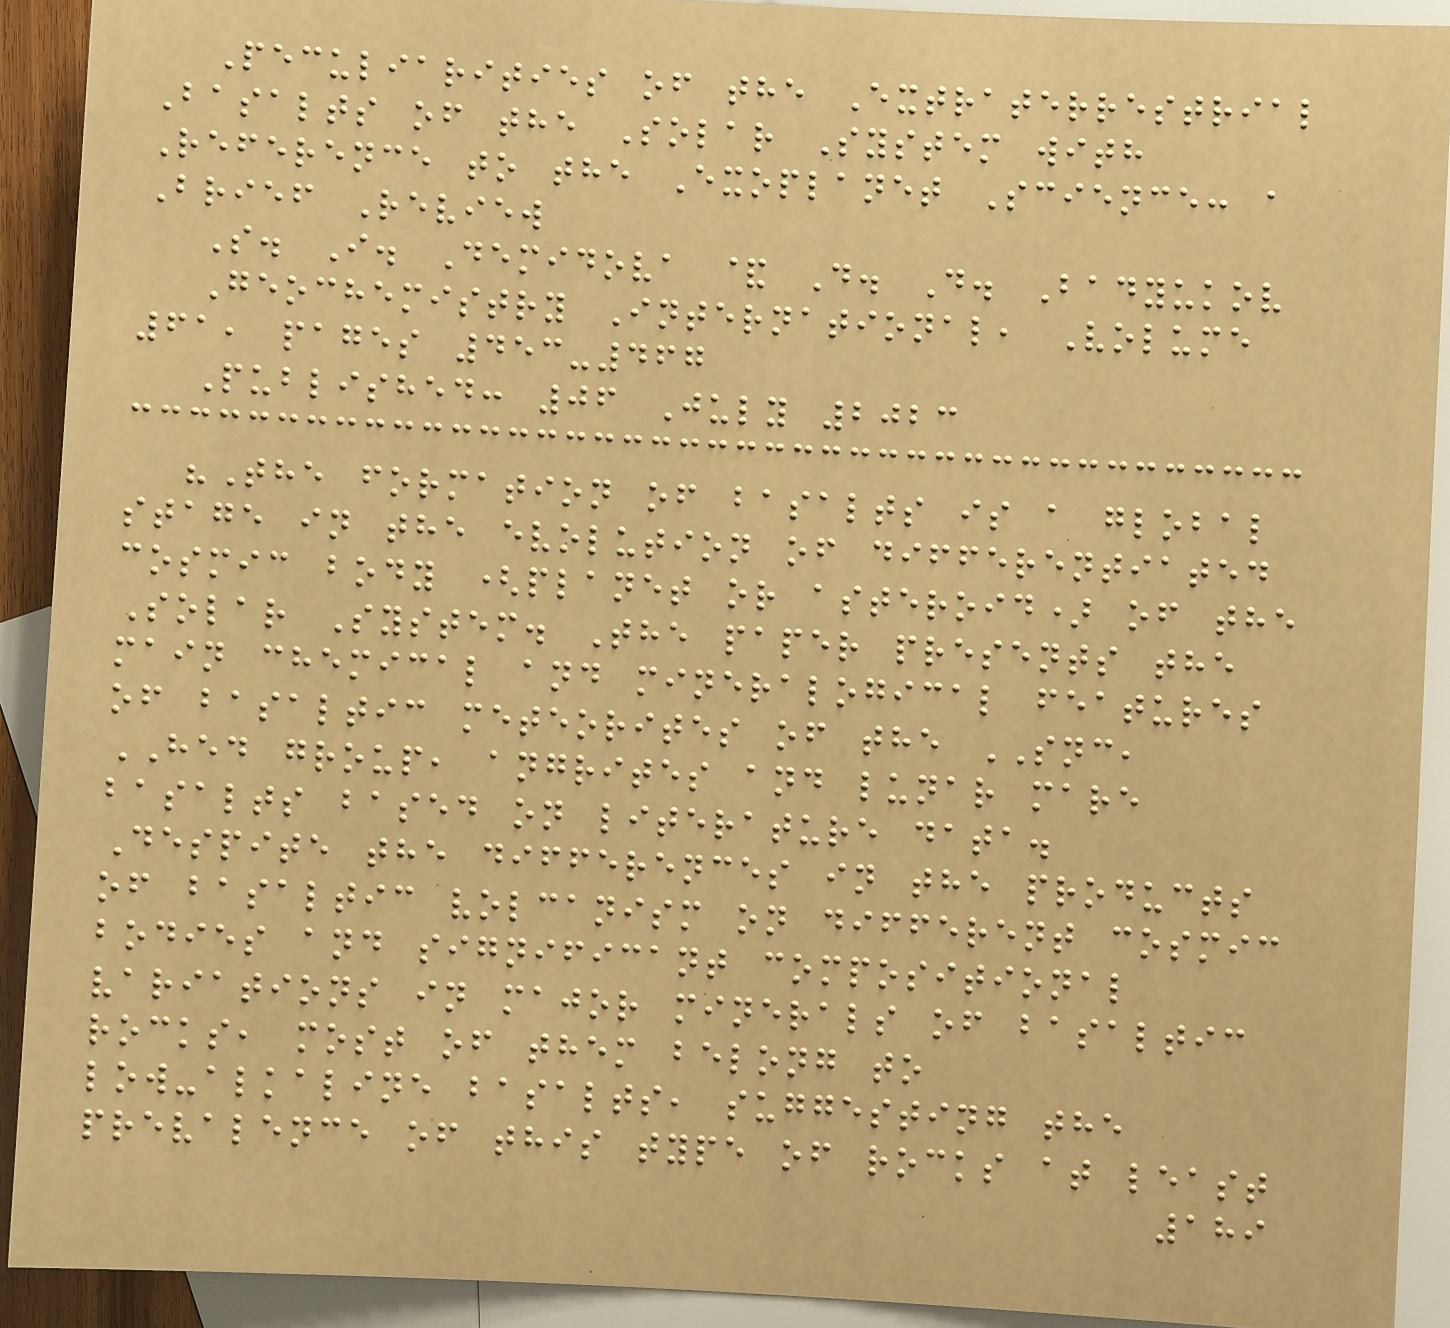Peculiarities of the Extraterrestrial
Basalts of the Solar System with
Reference to the Exoplanet Science: a
Brief Review
S. I. Demidova & D. D. Badyukov
Geochemistry International, Volume
61, pages 453-467
Published: 06 July 2023
"The formation of basalts is a global
stage in the evolution of differentiated
cosmic body (planet or asteroid) of the
Solar System. The paper presents the
main chemical and mineralogical features
of basaltic meteorites of the SNC,
HED group, angrites and lunar mare
basalts based on literature data.
Despite the differences in the products
of basaltic volcanism on different cosmic
bodies and significant compositional
variations in major minerals of basaltic
rocks, most of them belong to
low-alkaline basalts, suggesting the
prevalence of this type of rocks at least
189
